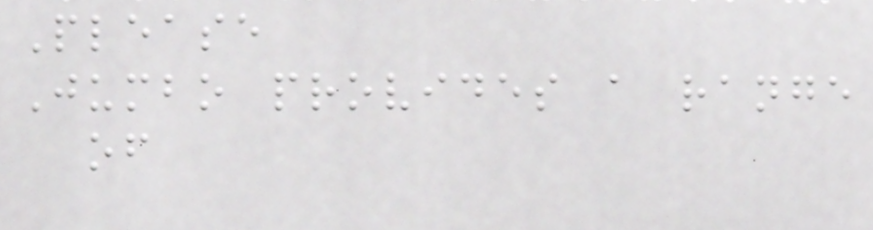Please
Jumbo provides a range
of
